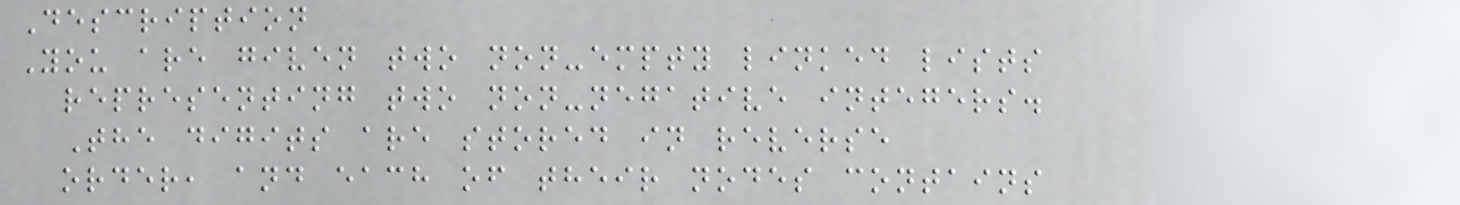Description
You are given two non-empty linked lists
representing two non-negative integers.
The digits are stored in reverse
order, and each of their nodes contains
